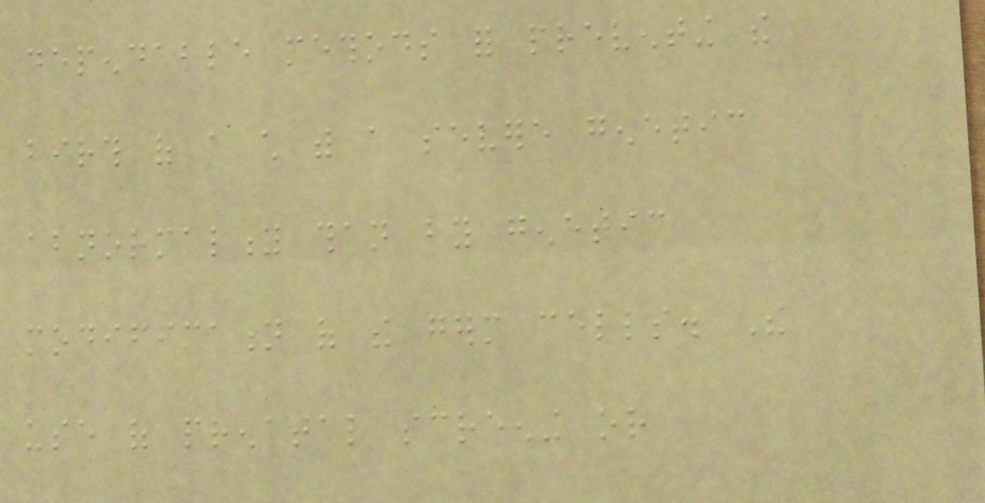dependable methods for preventing the
birth of a child with a severe genetic
abnormality than by genetic
modification of the germ cells. The
use of prenatal screening or
